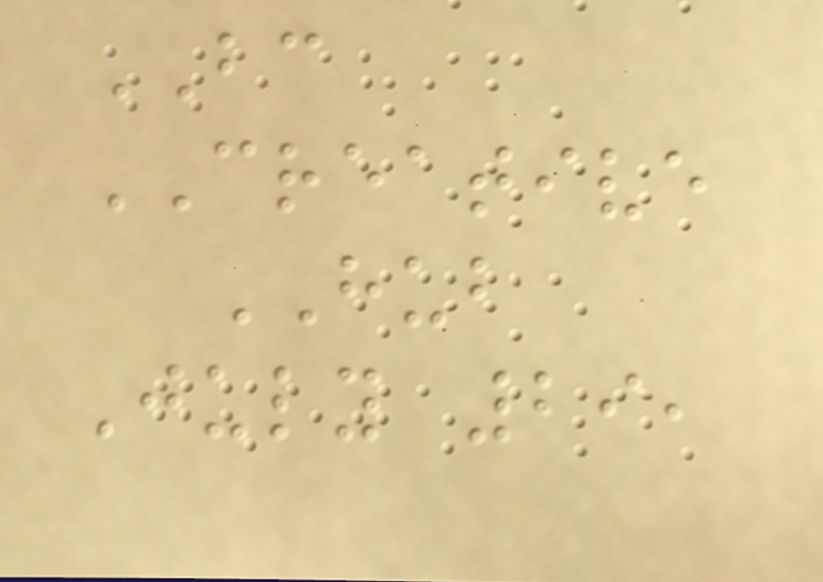BC
CREATIVE
HUB
July 29,
